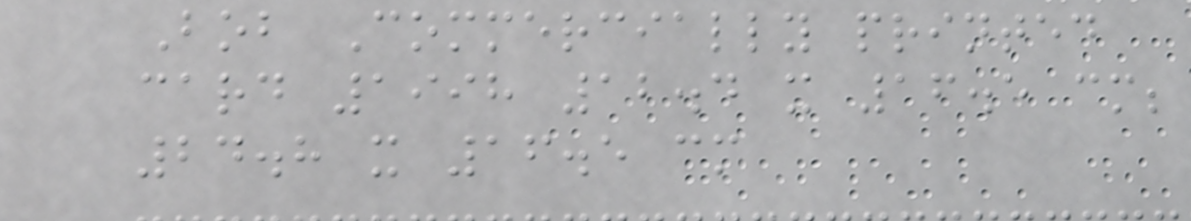Bob Commercially printed
card 1998 12.4 x 16.5 cm;
24.8 x 16.5 cm
